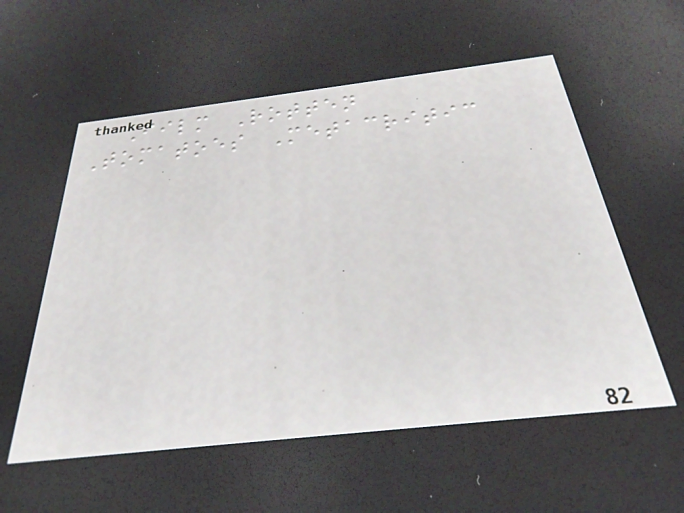Film Rotten
Tomatoes Metacritic
